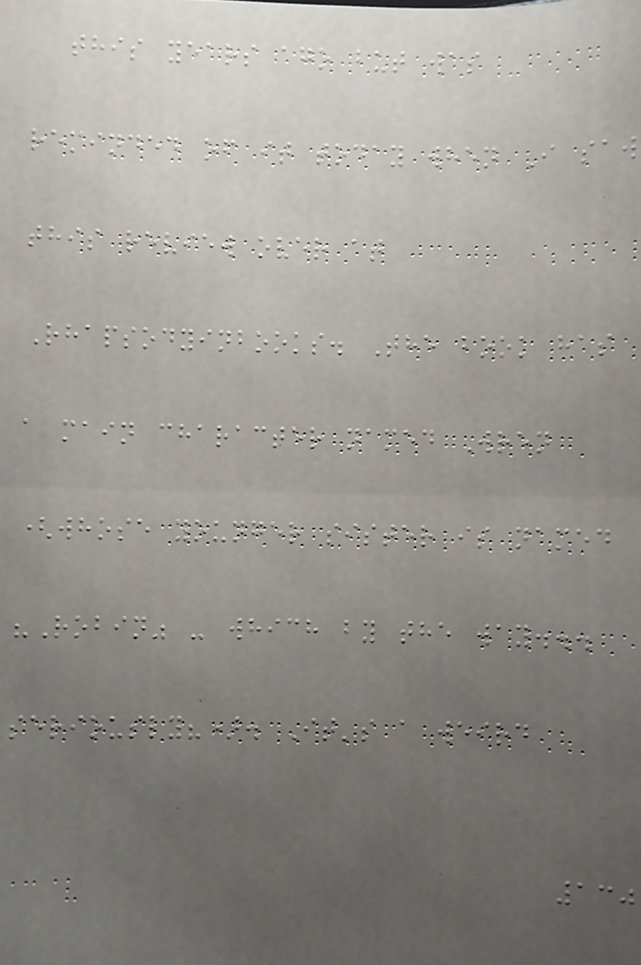this years ago but was
reminded of it today when I saw
this review over at
Rhapsodyinbooks. The book has
a main character named Wren
(whose younger sister is named
"Robin" - which by the way...
seriously?). It's a weird
130
